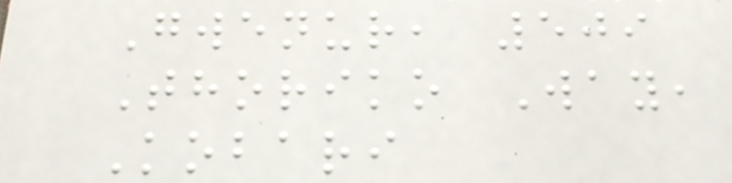Gwenur, 509
Thoriko Way,
Kobari
